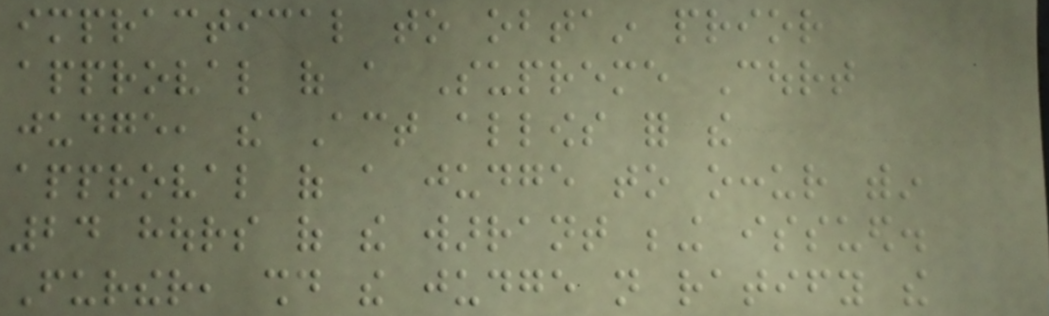impractical to obtain prior
approval of a Supreme Court
judge, the Act allows for the
approval of a judge to occur within
24 hours of the warrant being issued.
Further, should the judge not ratify the
